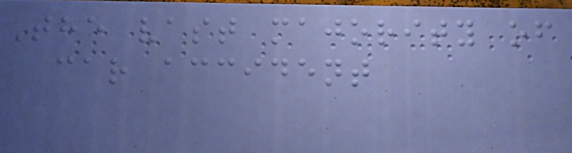The vast majority of
car accident
